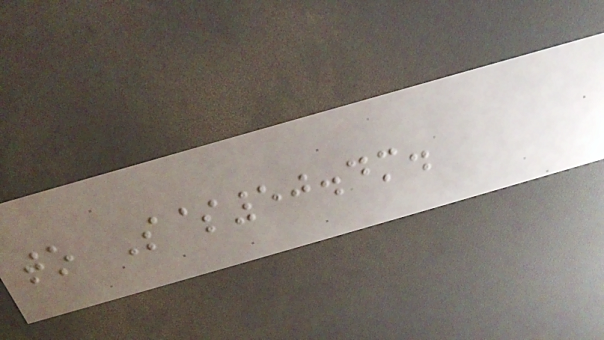to S$50.4m.
